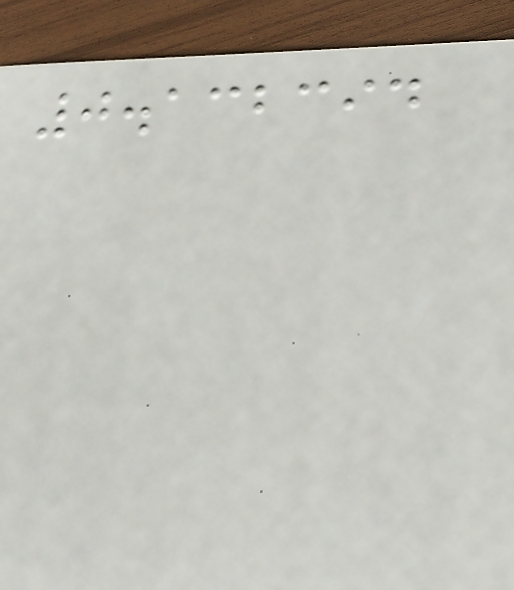0.132394
